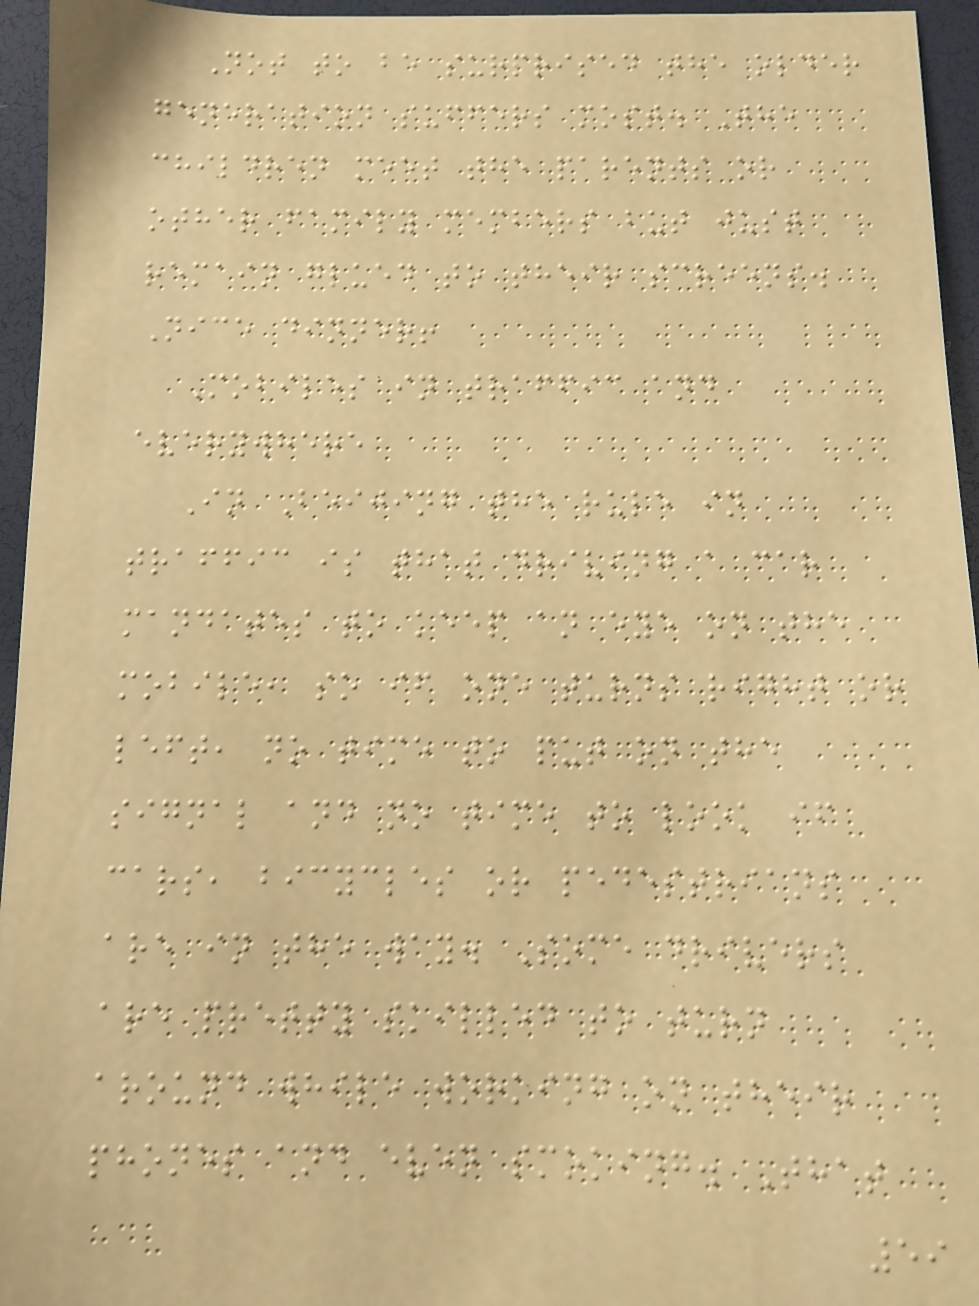Not to be surprised the older
generation suffers most. The
children meet the parents or
other family members but just
remain glued to their screens.
Nice dinner!
Mobiles in traffic and
everywhere
In Beijing the rule in
traffic is that driving a car
mandates to keep an eye on the
mobile, so if one turns right or
left, no time to put on the
signal and no time to look if
cars, bicycles or pedestrians
are in the way. Some drivers
are pretty skilled to turn
around while working on their
phones and even smoking. That
59
